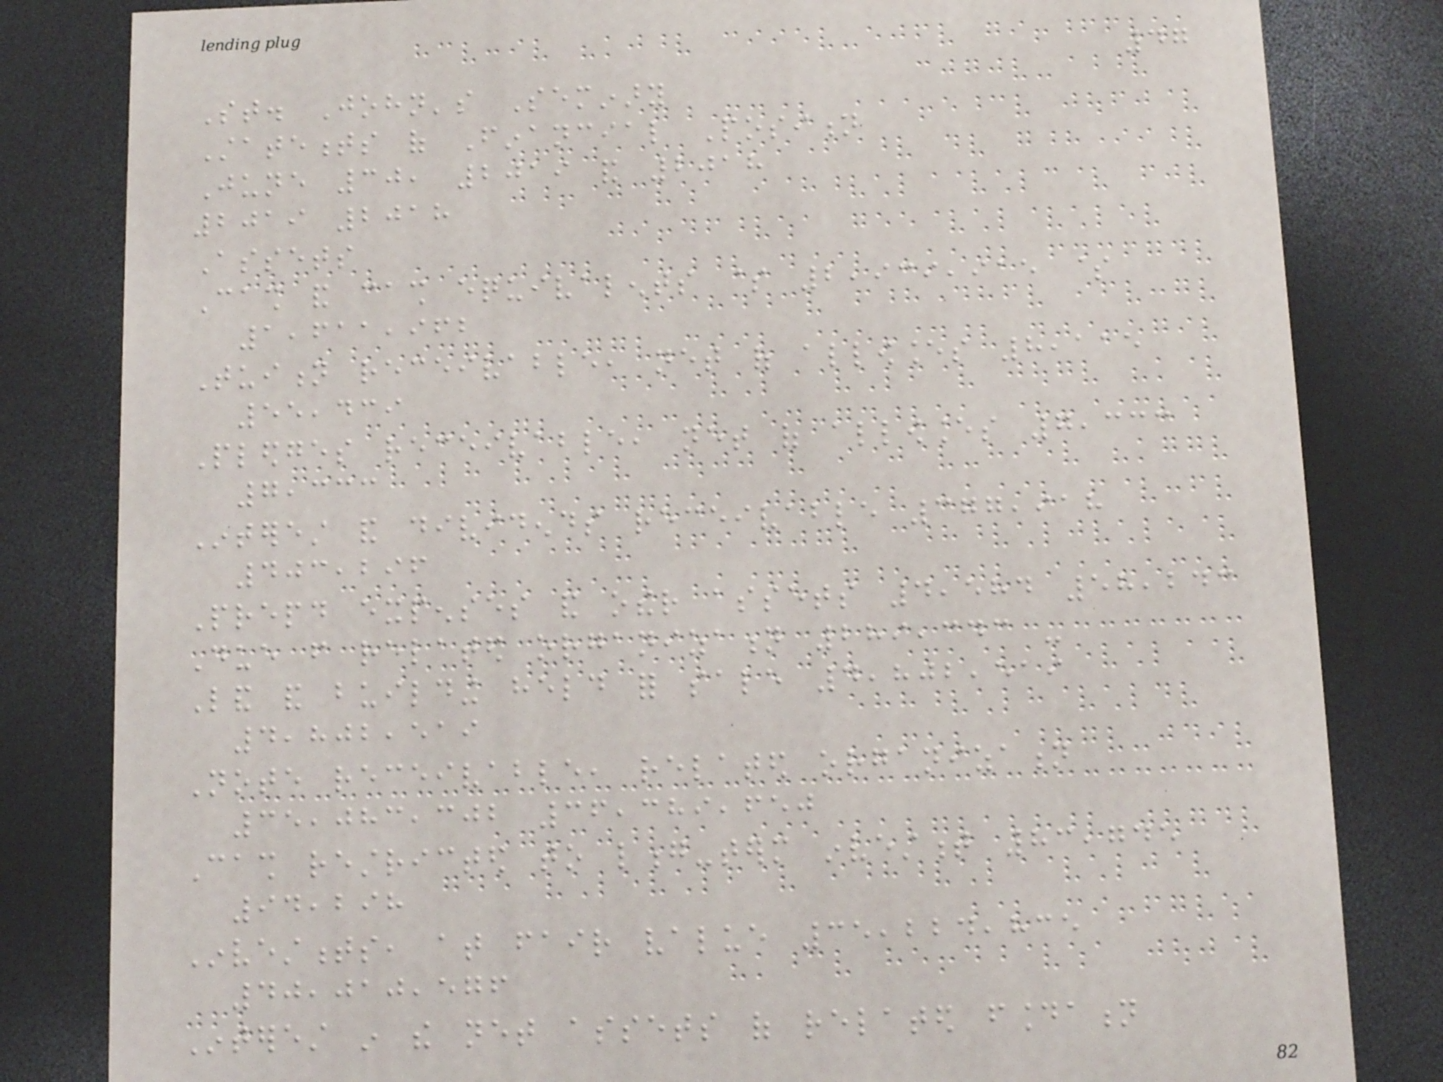47
St. John's Seminary
Statements of Financial Position
June 30, 2019 and 2018
2019 2018
Assets
Cash and cash equivalents $ 2,939,915 $
1,611,962
Tuition receivable, net of allowances 8,115
55,439
Pledges receivable, net of allowances 7,333
7,333
Interest and dividends receivable 377,918
403,296
Prepaid expenses and other assets 4,584 58,243
Due from related organization 289,343 -
Land and building held for sale 4,802,519
4,802,519
Note receivable, related organization
35,083,302 36,389,650
Cash restricted to long-term investment 83,745
94,298
Investments, at fair value 35,224,835
40,010,576
Interest in the net assets of related foundation
